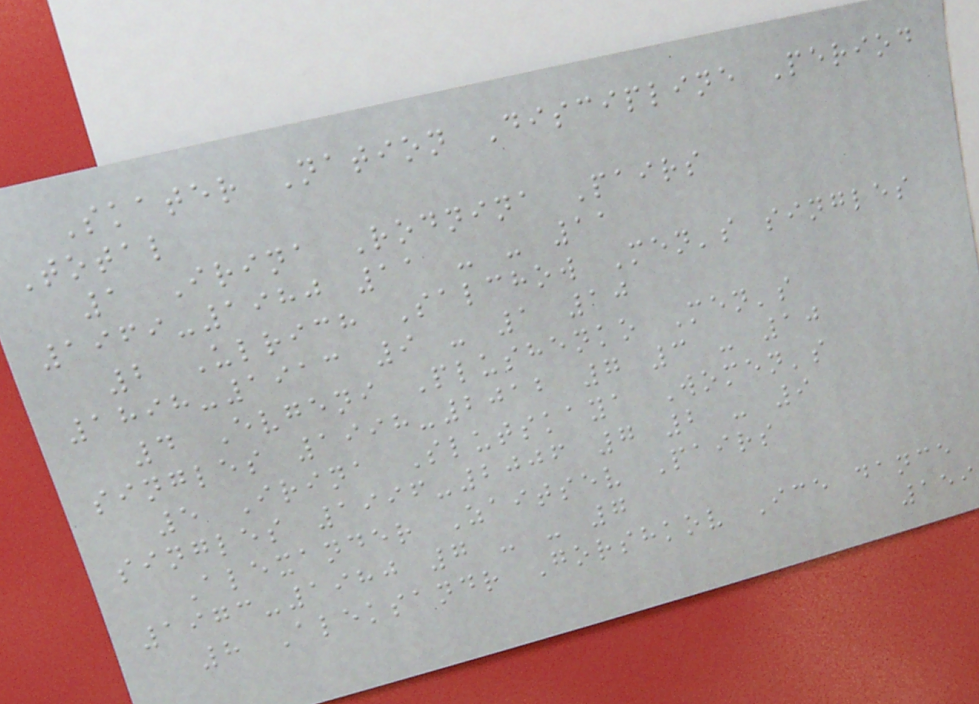Skater Nation Discipline Period
Total
1 Irina Rodnina Pairs
1969-1980 11 - - 11
2 Ulrich Salchow Men's singles
1898-1913 9 - 1 10
4 Evgeni Plushenko Men's
singles 1998-2012 7 3 - 10
5 Irina Slutskaya Women's
singles 1996-2006 7 2 - 9
Alexander Zaitsev Pairs
1973-1980 7 - - 7
8 Aleksandr Gorshkov Ice dance
159
